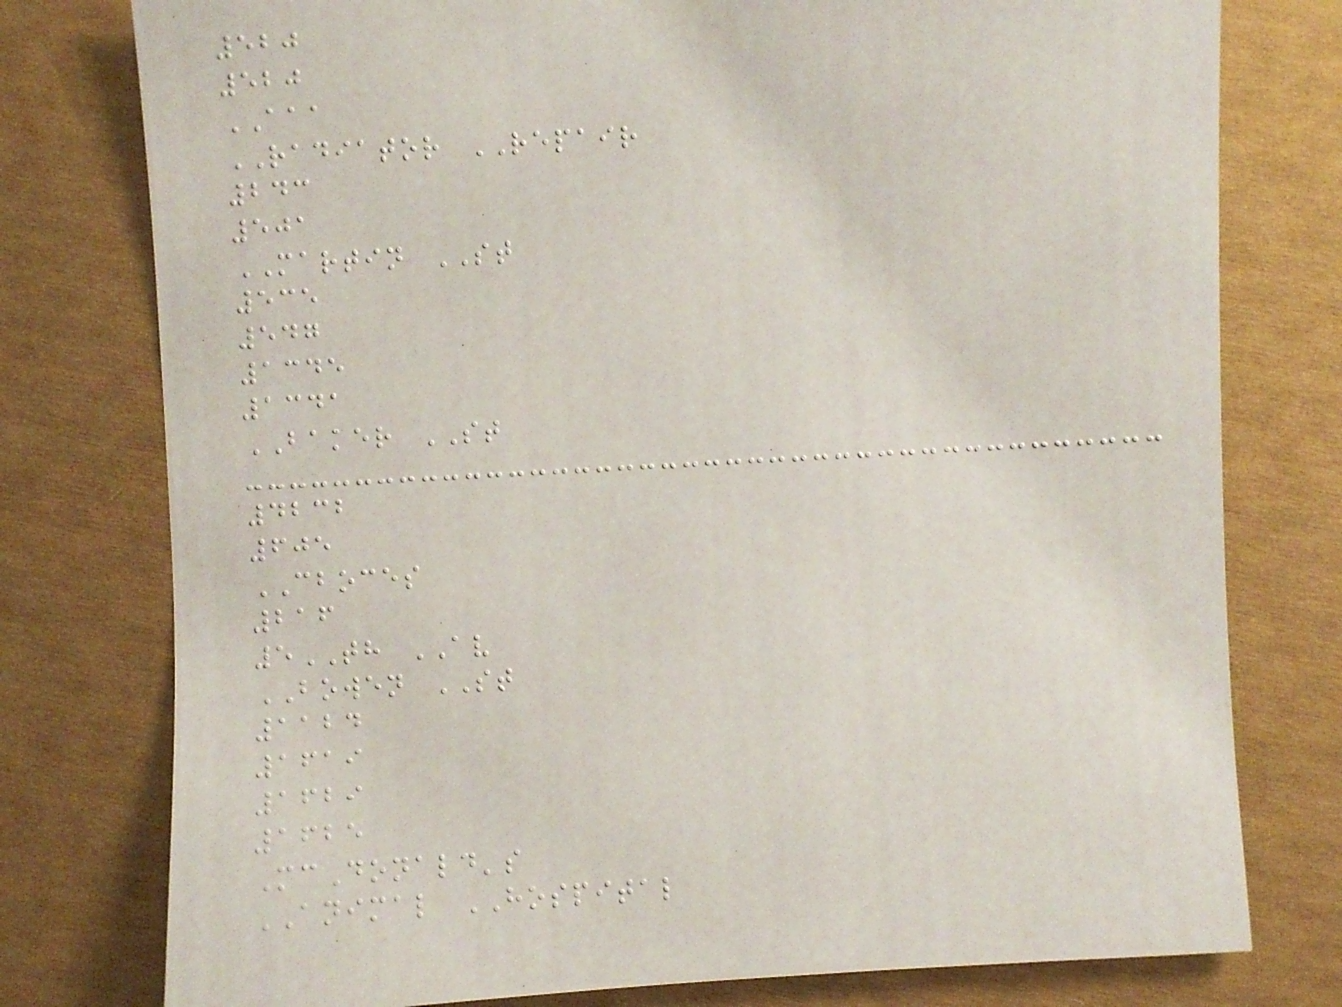520
520
AAA
RADIATOR REPAIR
243
501
MARTIN ST
535
547
1345
1341
BAKER ST
4232
605
CBOCES
216
5TH AV
BOWEN ST
1124
1619
1629
1625
McDonald's
ANIMAL HOSPITAL
